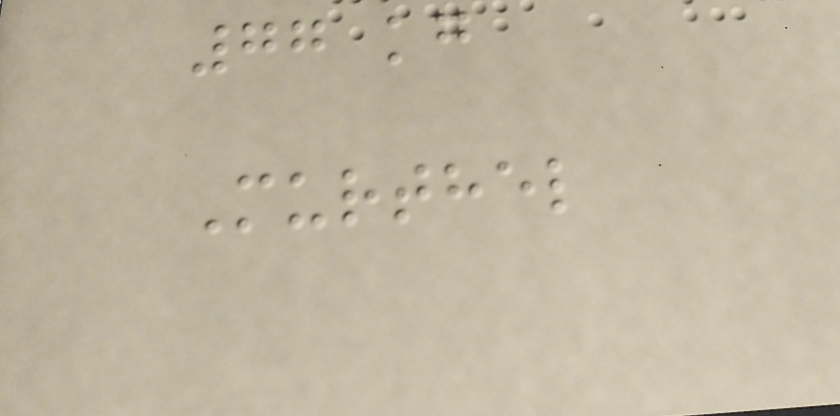77 kg
Murthel
